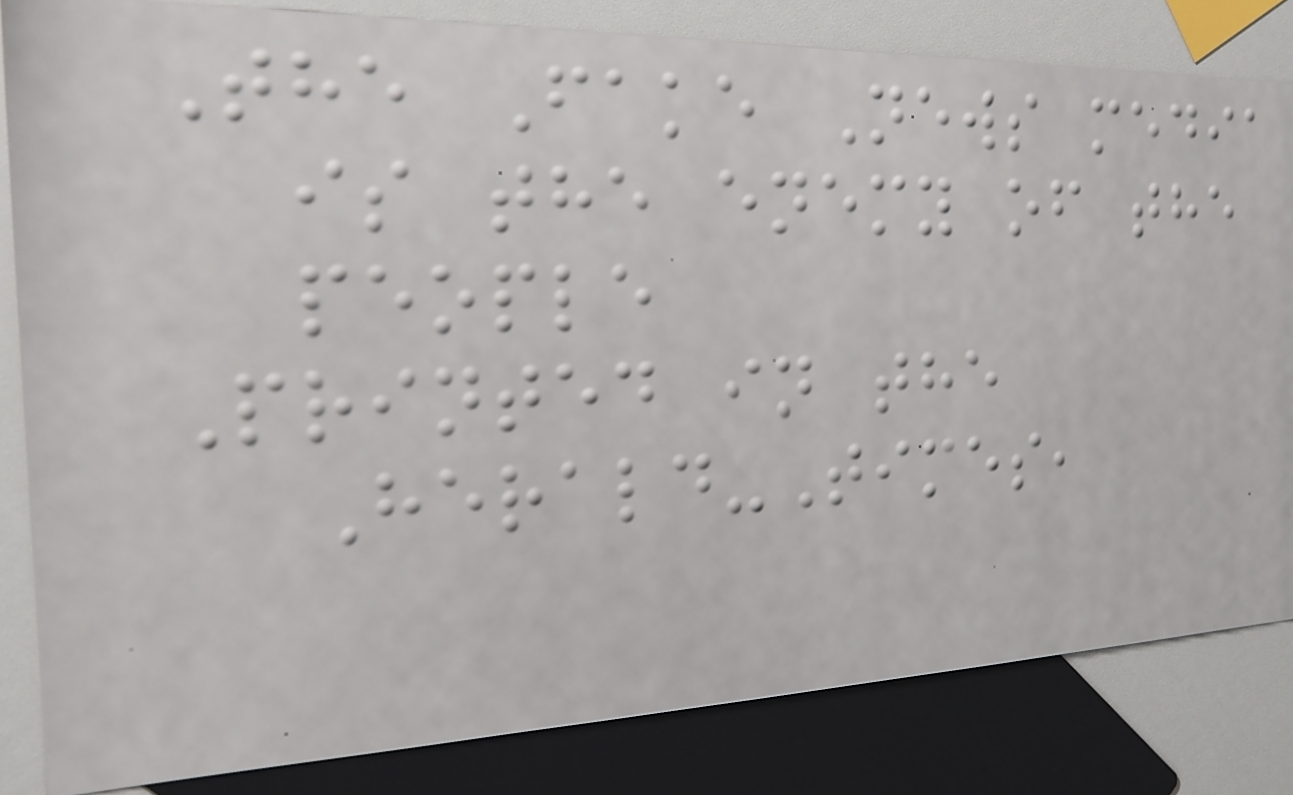The Fake News media
is the enemy of the
people
Printed in the
Herald-Times,
